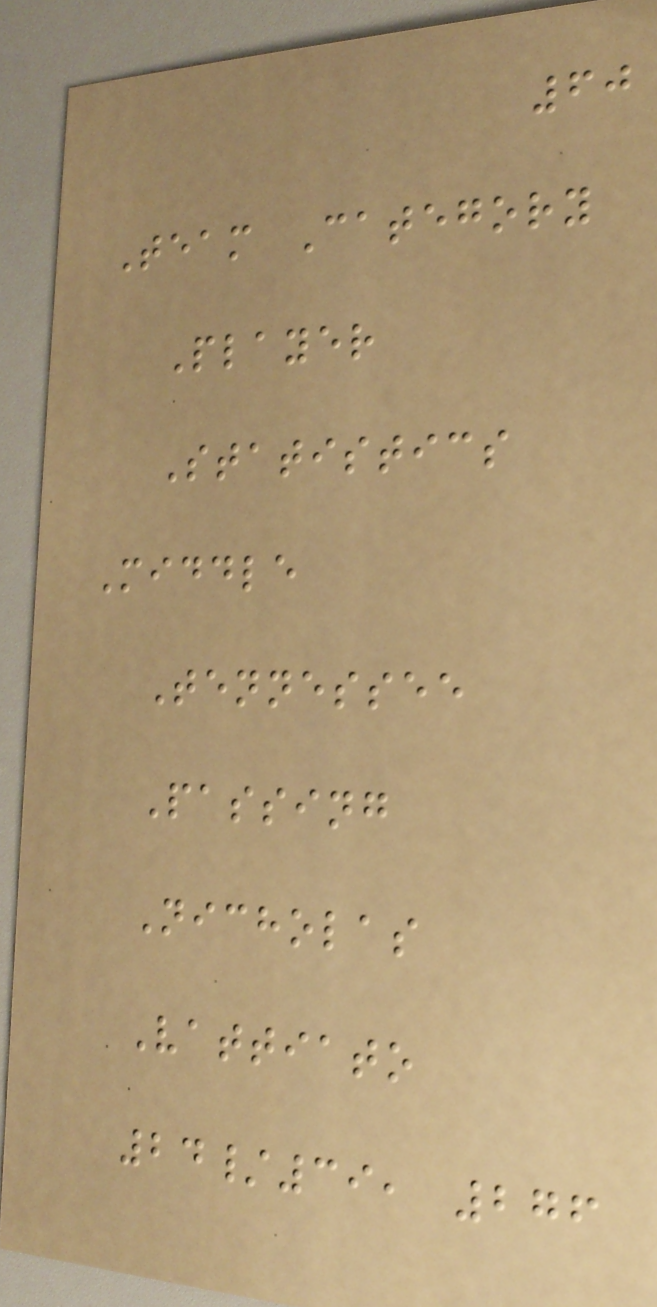60
Team Category
Player
Statistics
Middle
Tennessee
Passing
Nicholas
Vattiato
24/39, 276
